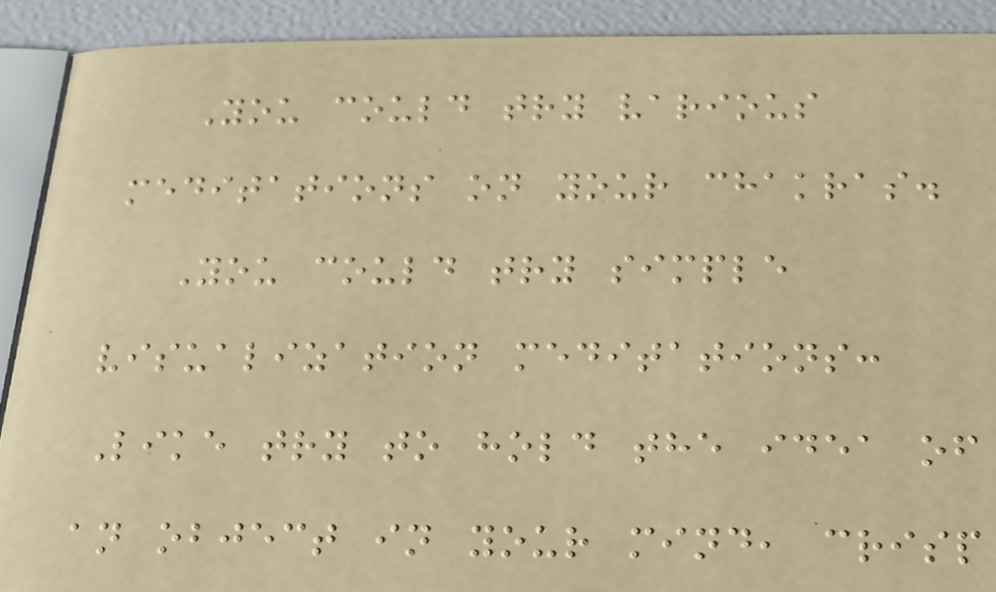You could try various
meditations on your chakras.
You could try simple
visualization meditations:
Like try to hold the idea of
an object in your mind, crisp
